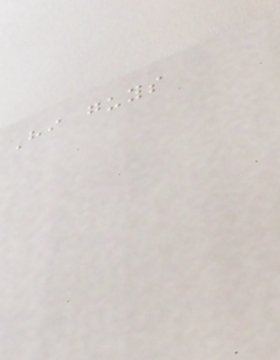Hi guys
